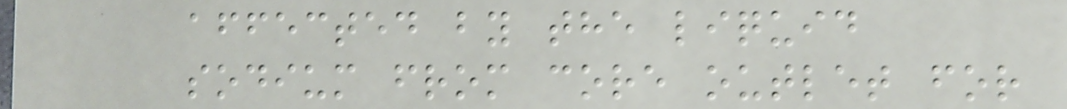affected by the liquid
sodium from core outlet for
